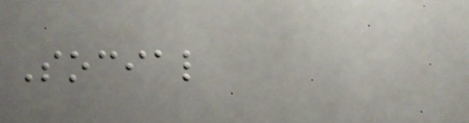Social
